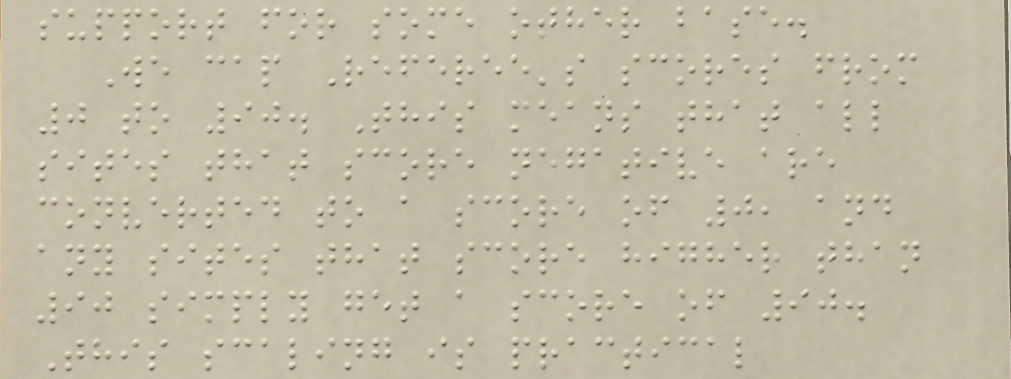support for some other base.
We cap Referee's scores from
0 to 90. This means that all
sites that score negative are
converted to a score of 0, and
any sites that score higher than
90 simply get a score of 90.
This scaling is practical
